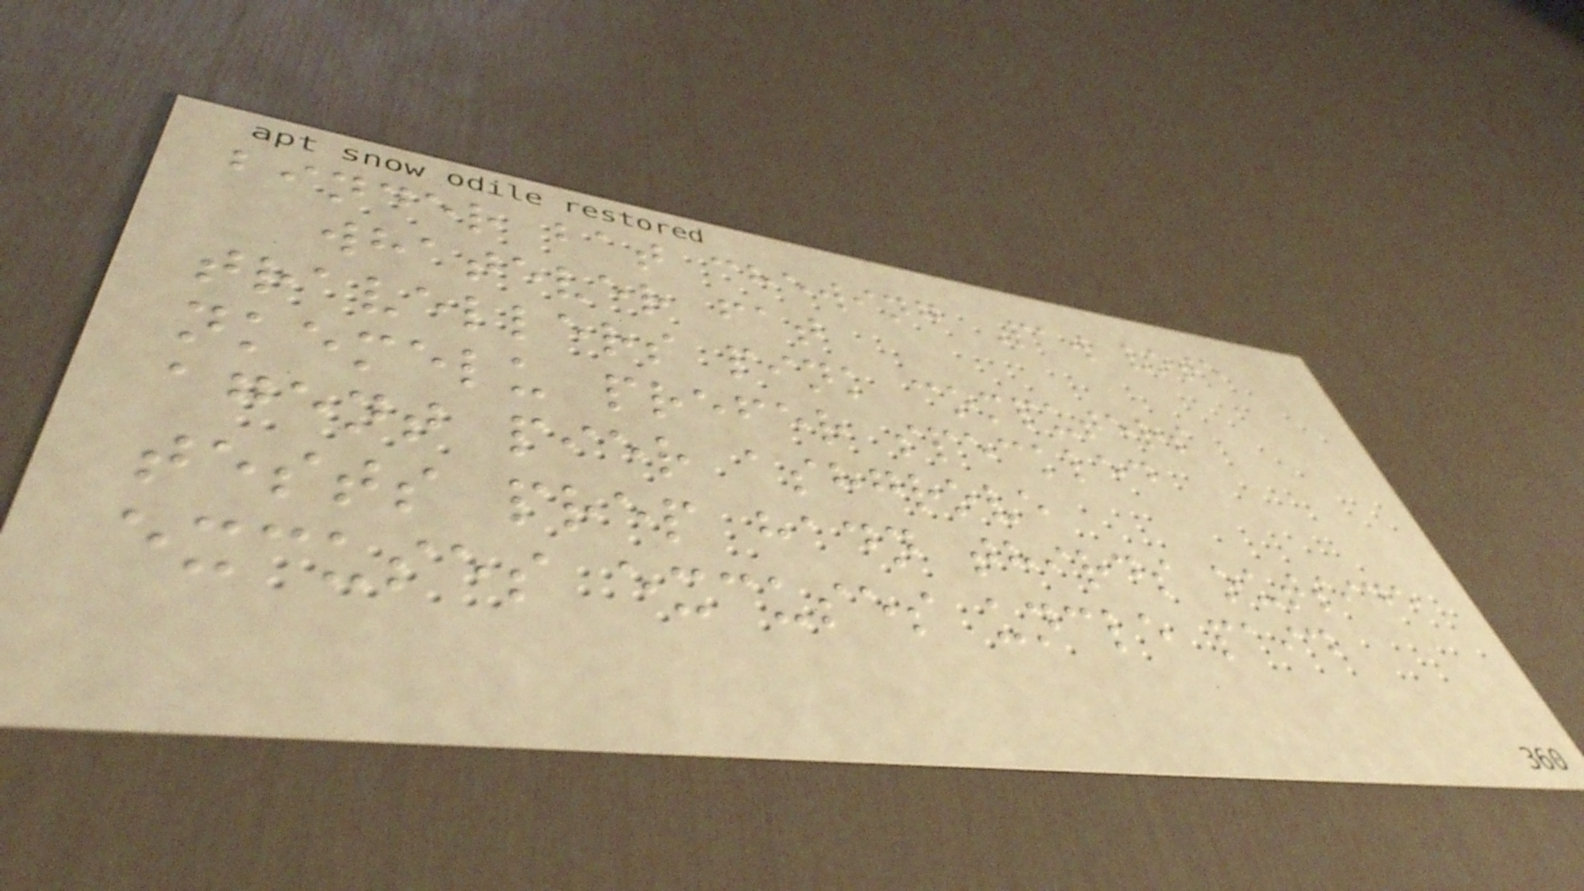binder bat chewing Paw vote
whatever fat
travellers pink computers
nkemelu prefer speckled
agent pier ashgrove
tests prep hadn thirds outside
excuses excuses uncle paid
